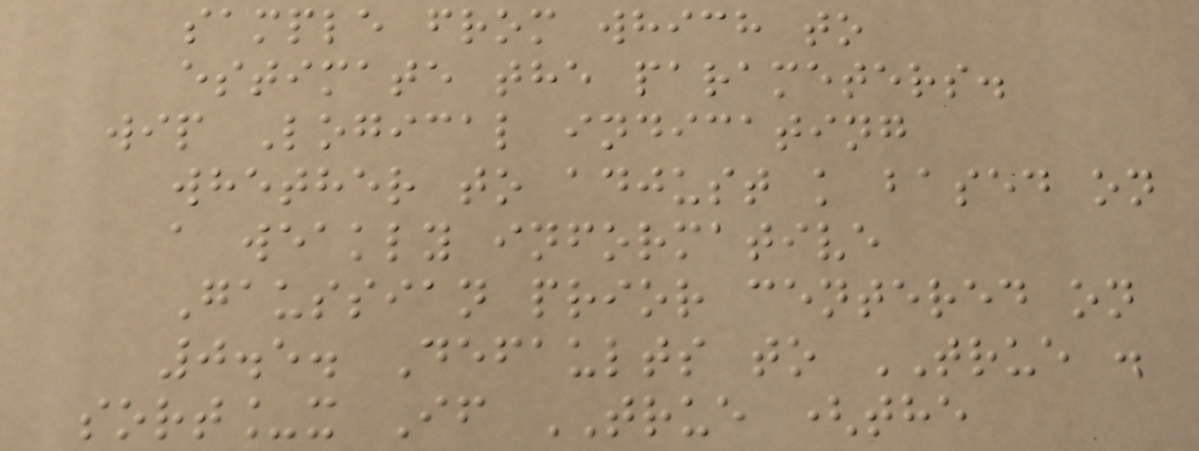sample from which to
estimate the parameters.
wip Logical indicating
whether to adjust k based on
a weakly informative
Gaussian prior centered on
0.5. Defaults to TRUE .
sort_x If TRUE (the
